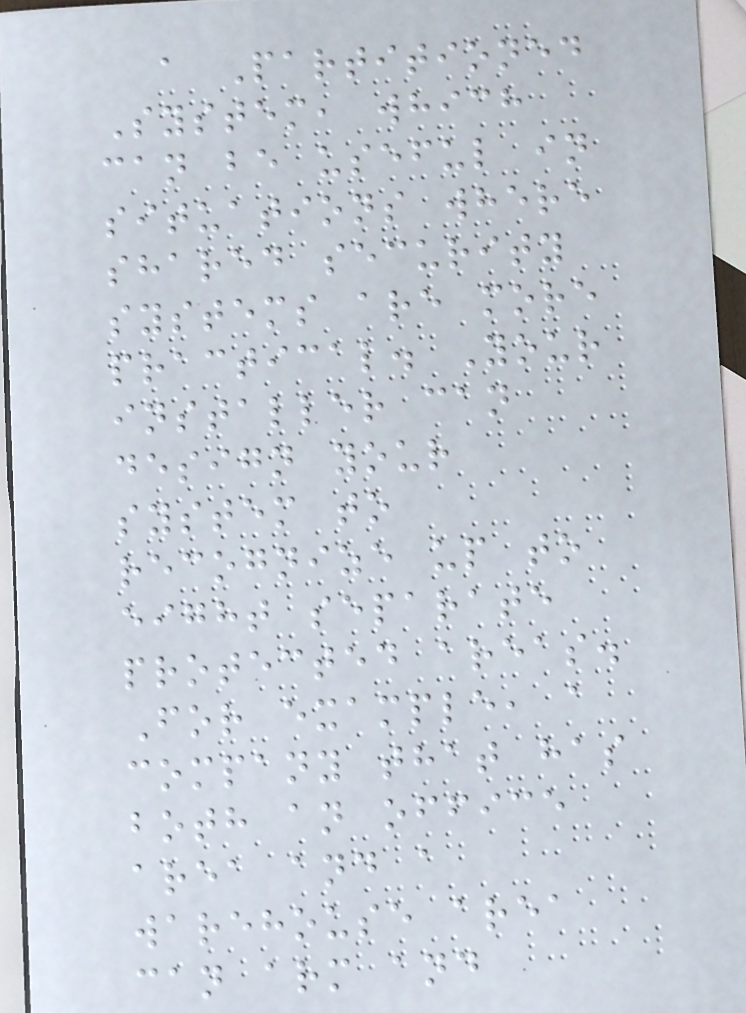a Partitioned
System, which
can be useful in
situations where
shared security
systems are more
practical. Your
installer can
design your
system to
recognize up to
eight separate
protected areas.
For example, a
company that has
both an office
area and a
warehouse area
can arm and
